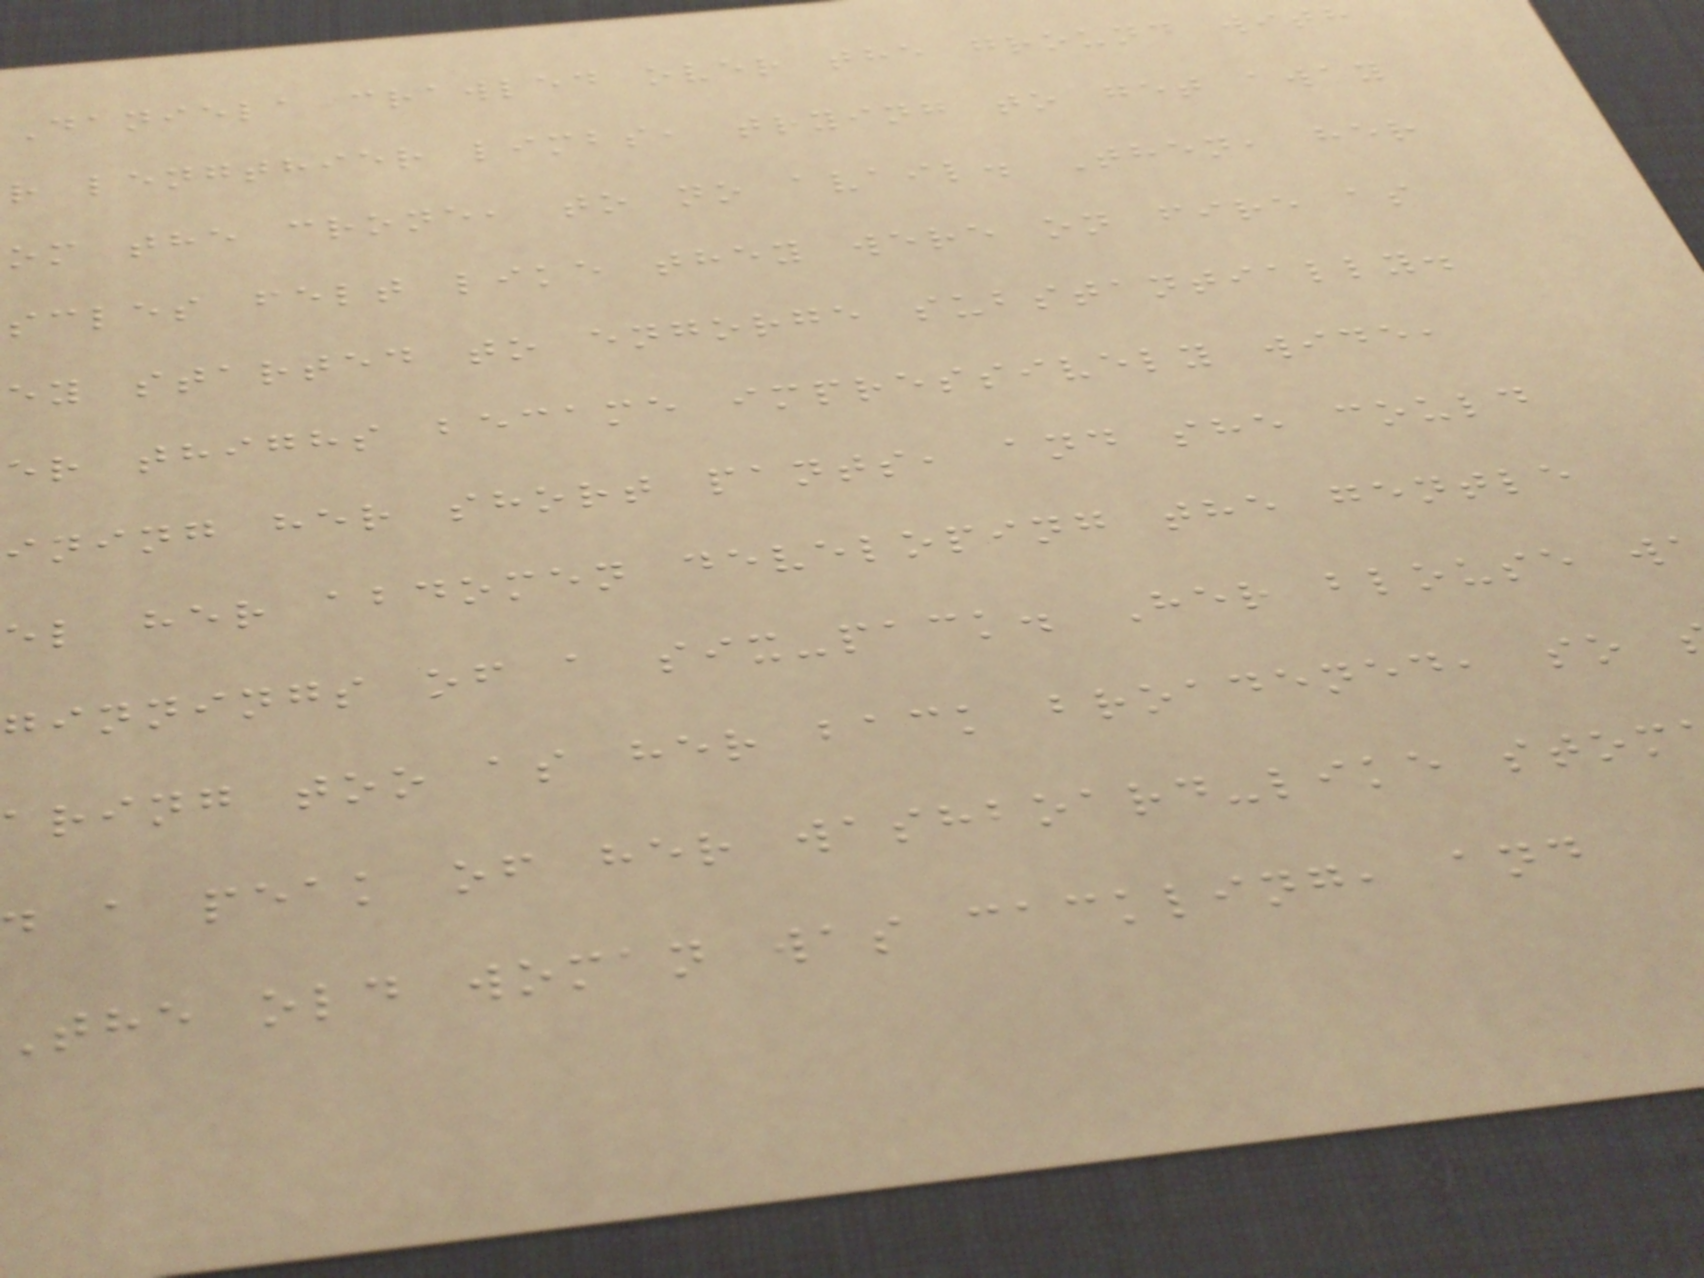Daniela crawled over the ground with
r lengthier limbs, trying to get away
om the crone, to no avail. Then, her
scles felt like they were on fire as
ey started to engorge substantially.
er thighs became impressively wide,
ining her short pants, and she could
el her abdomen developing the gentle
ginnings of a six-pack. Her blouse w
aring too as her back broadened, so
d a peak of her washboard-like stom
the old woman was cackling, and
